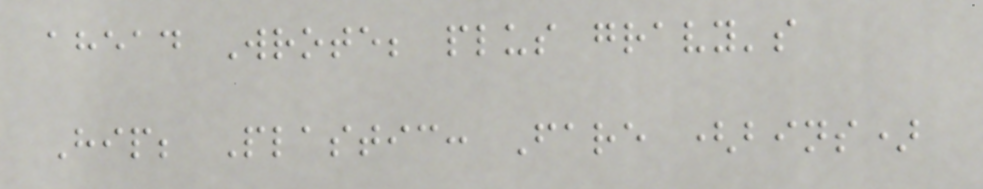ahead Wrote; plus gravy's
Hip; Plastic: Fare (bins)
